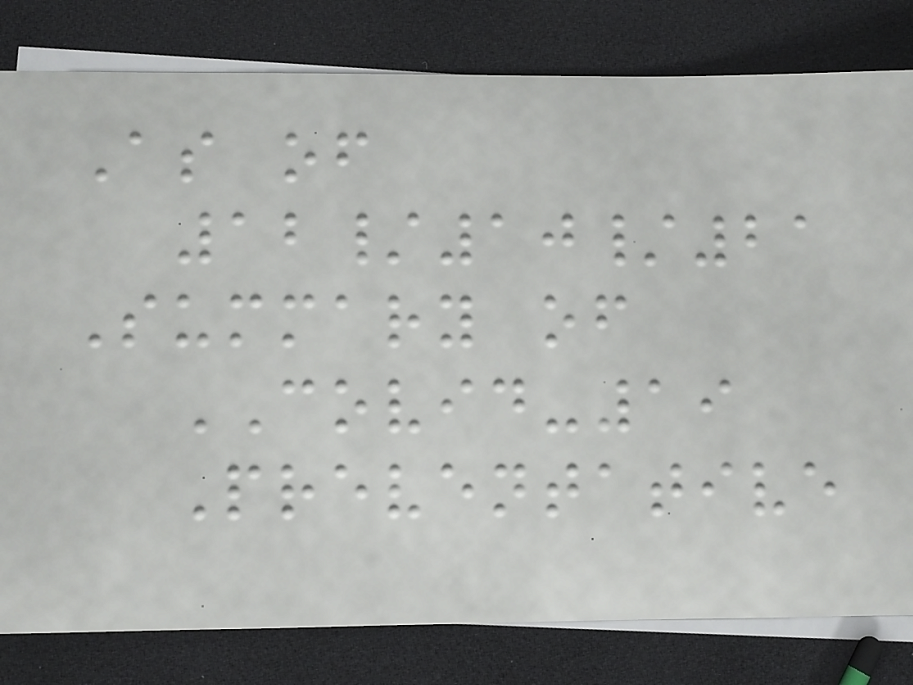As of
12/10/21
Summary of
COVID-19
Preventative
